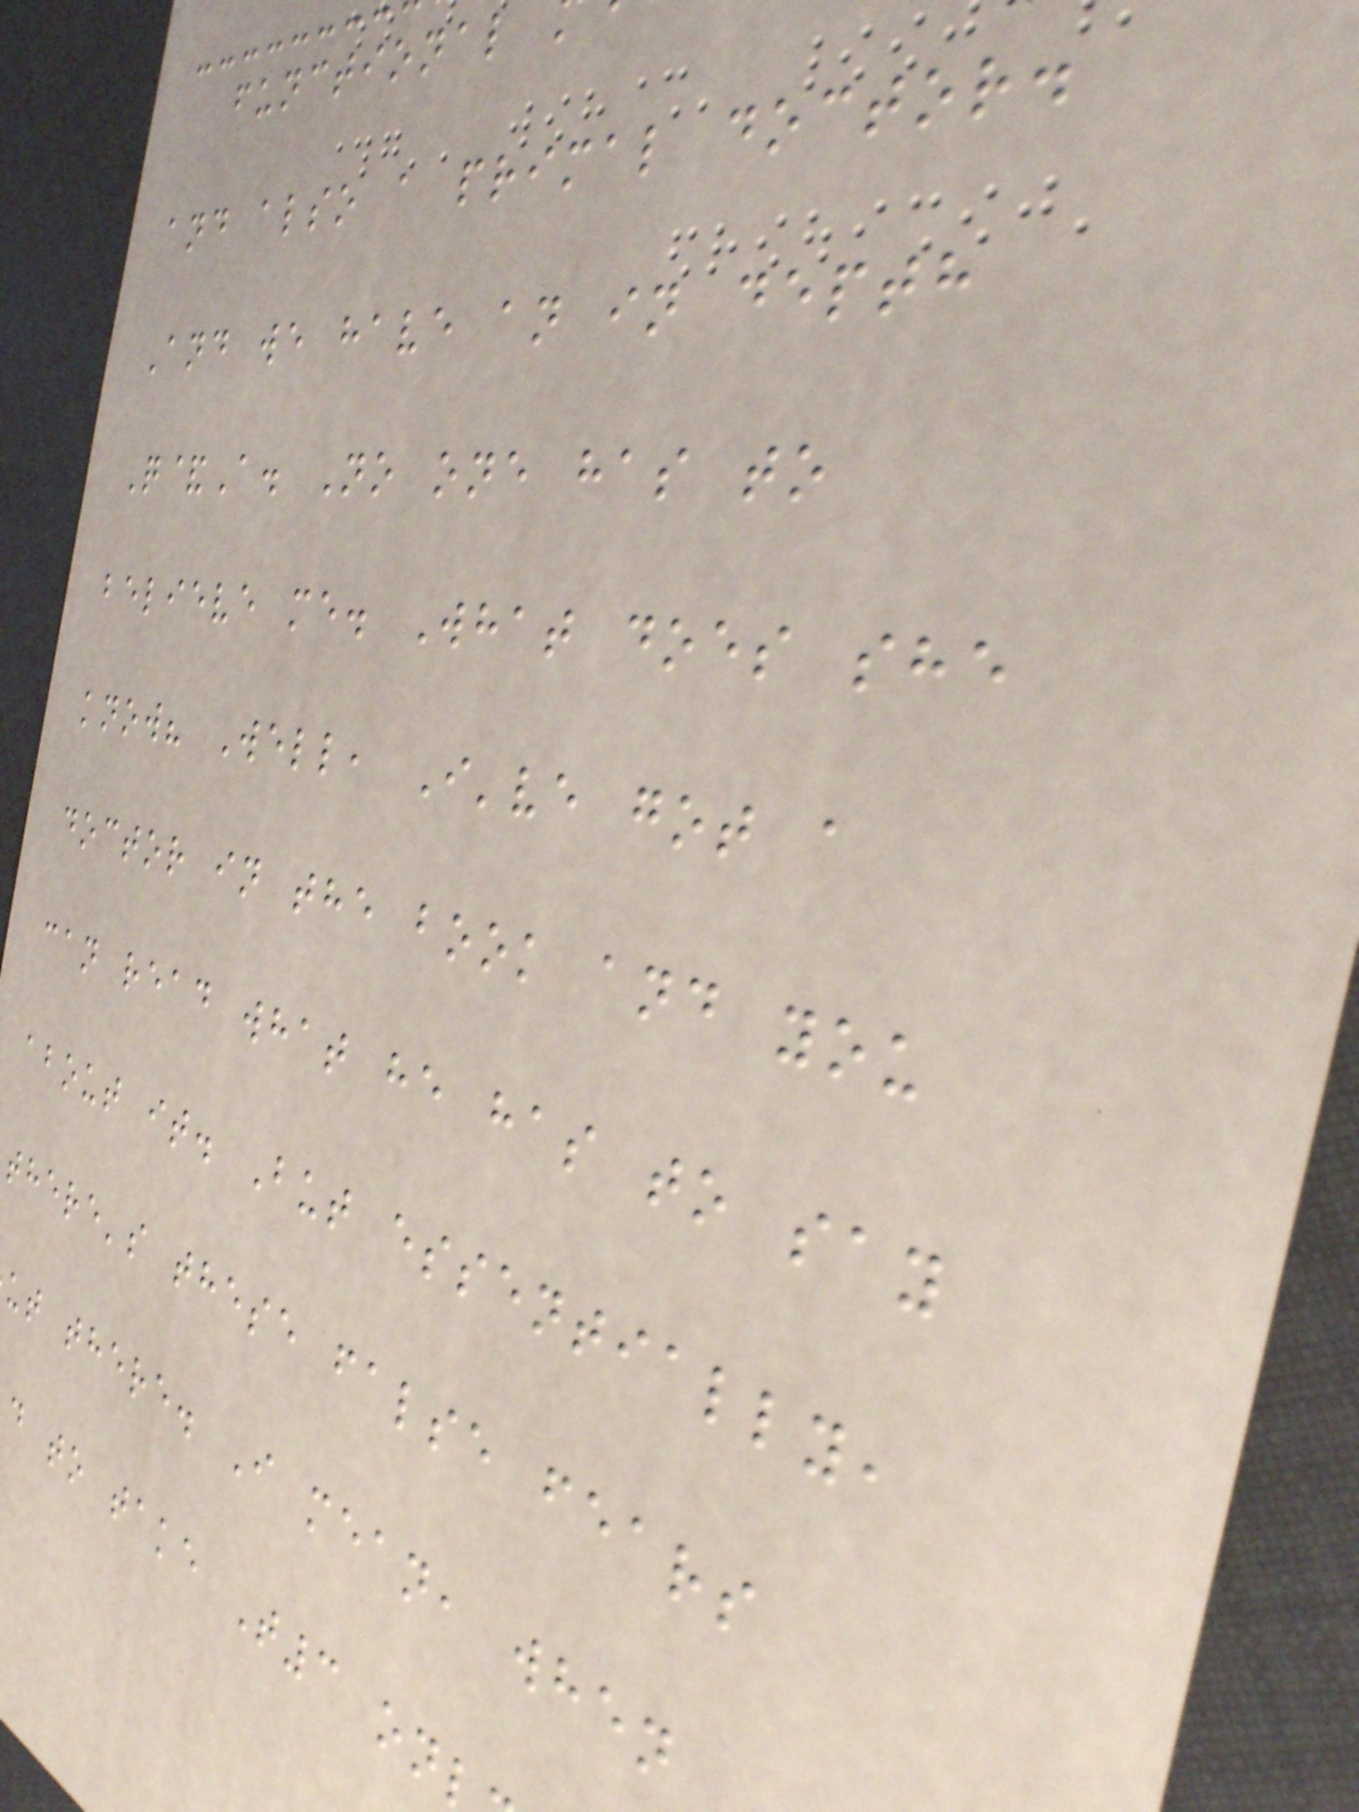functional
and also a primal doctor.
And we have an in depth
Q&A. No one has to
believe me. What does she
know? Well, I've got a
doctor in the book and you
can read what he has to say
about it. But essentially,
there's these false fears
ut there. I mean, when
d to take T3 on
